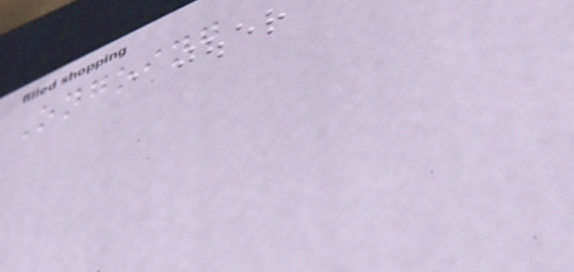Ongoing
